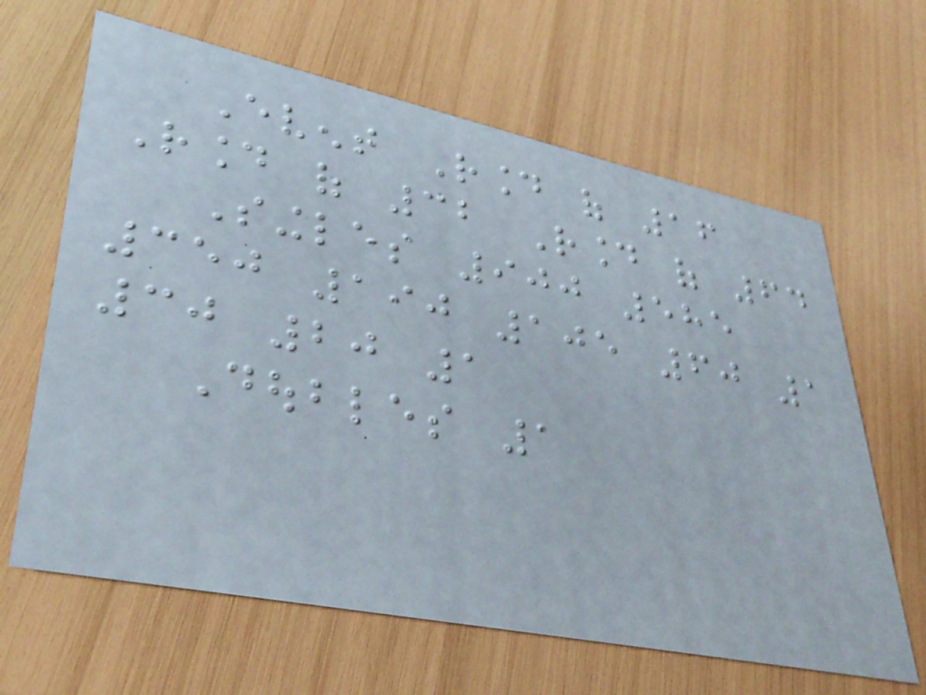Event Round of 16
Round of 32 Round of 64
Singles 900 585
350 190 105 60 1
30 20 1
Doubles 1
